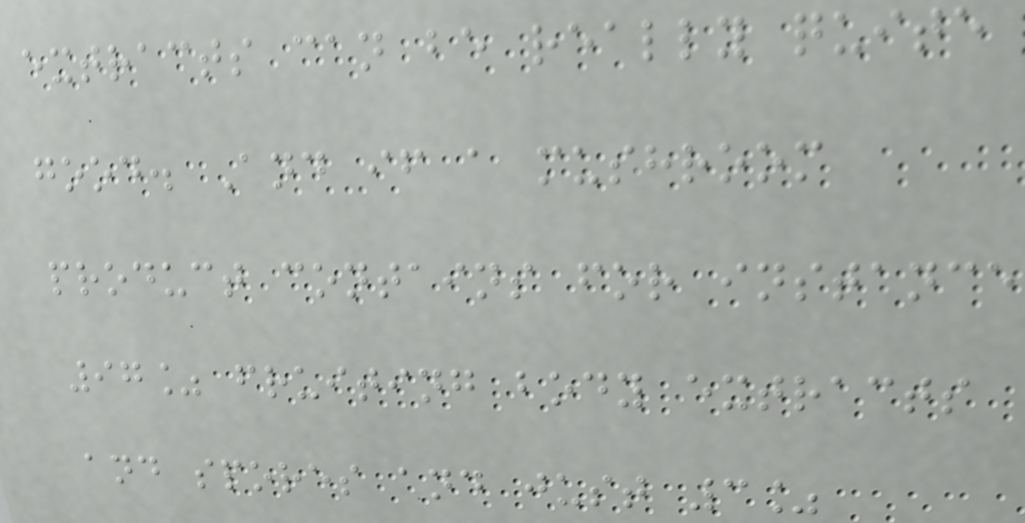extracts can be really quite
good. And if a mushroom
product contains for instance
97% fruiting body extracts
and spores and just 3%
